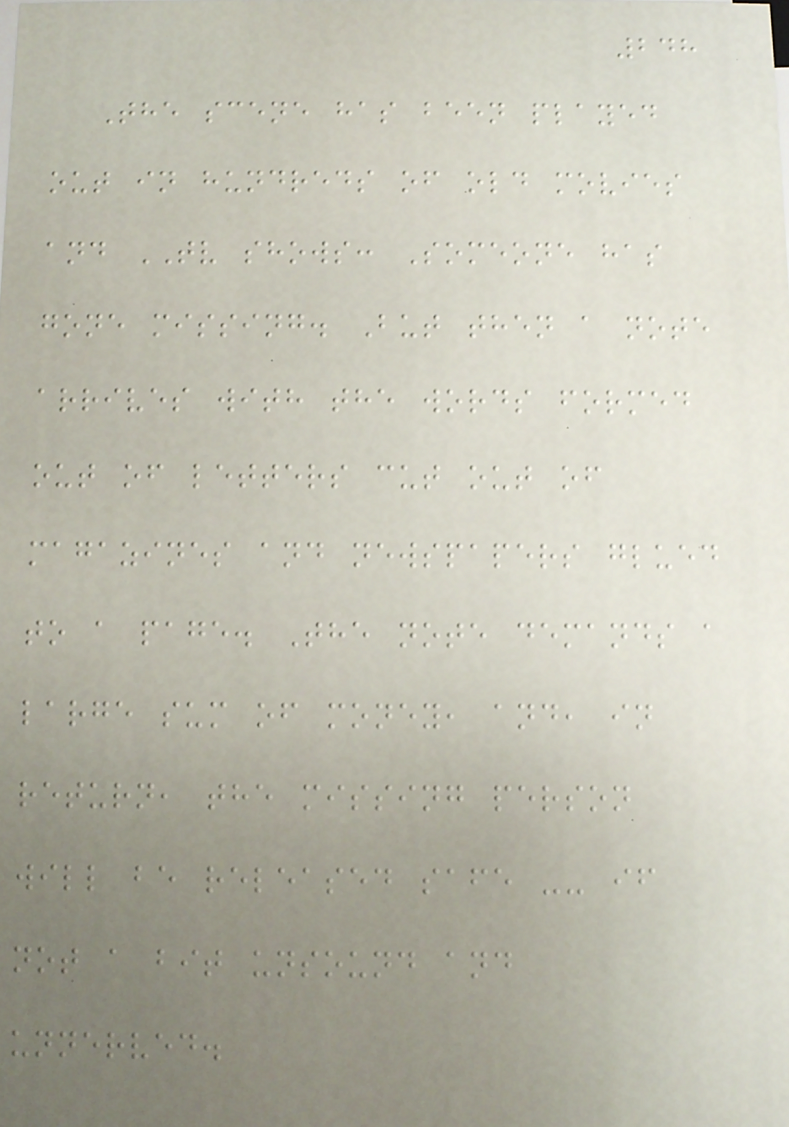248
The scene has been played
out in hundreds of old movies
and TV shows: Someone has
gone missing. But then a note
arrives with the words formed
out of letters cut out of
magazines and newspapers glued
to a page. The note demands a
large sum of money, and, in
return, the missing person
will be released safe -- if
not a bit unsound and
unnerved.
